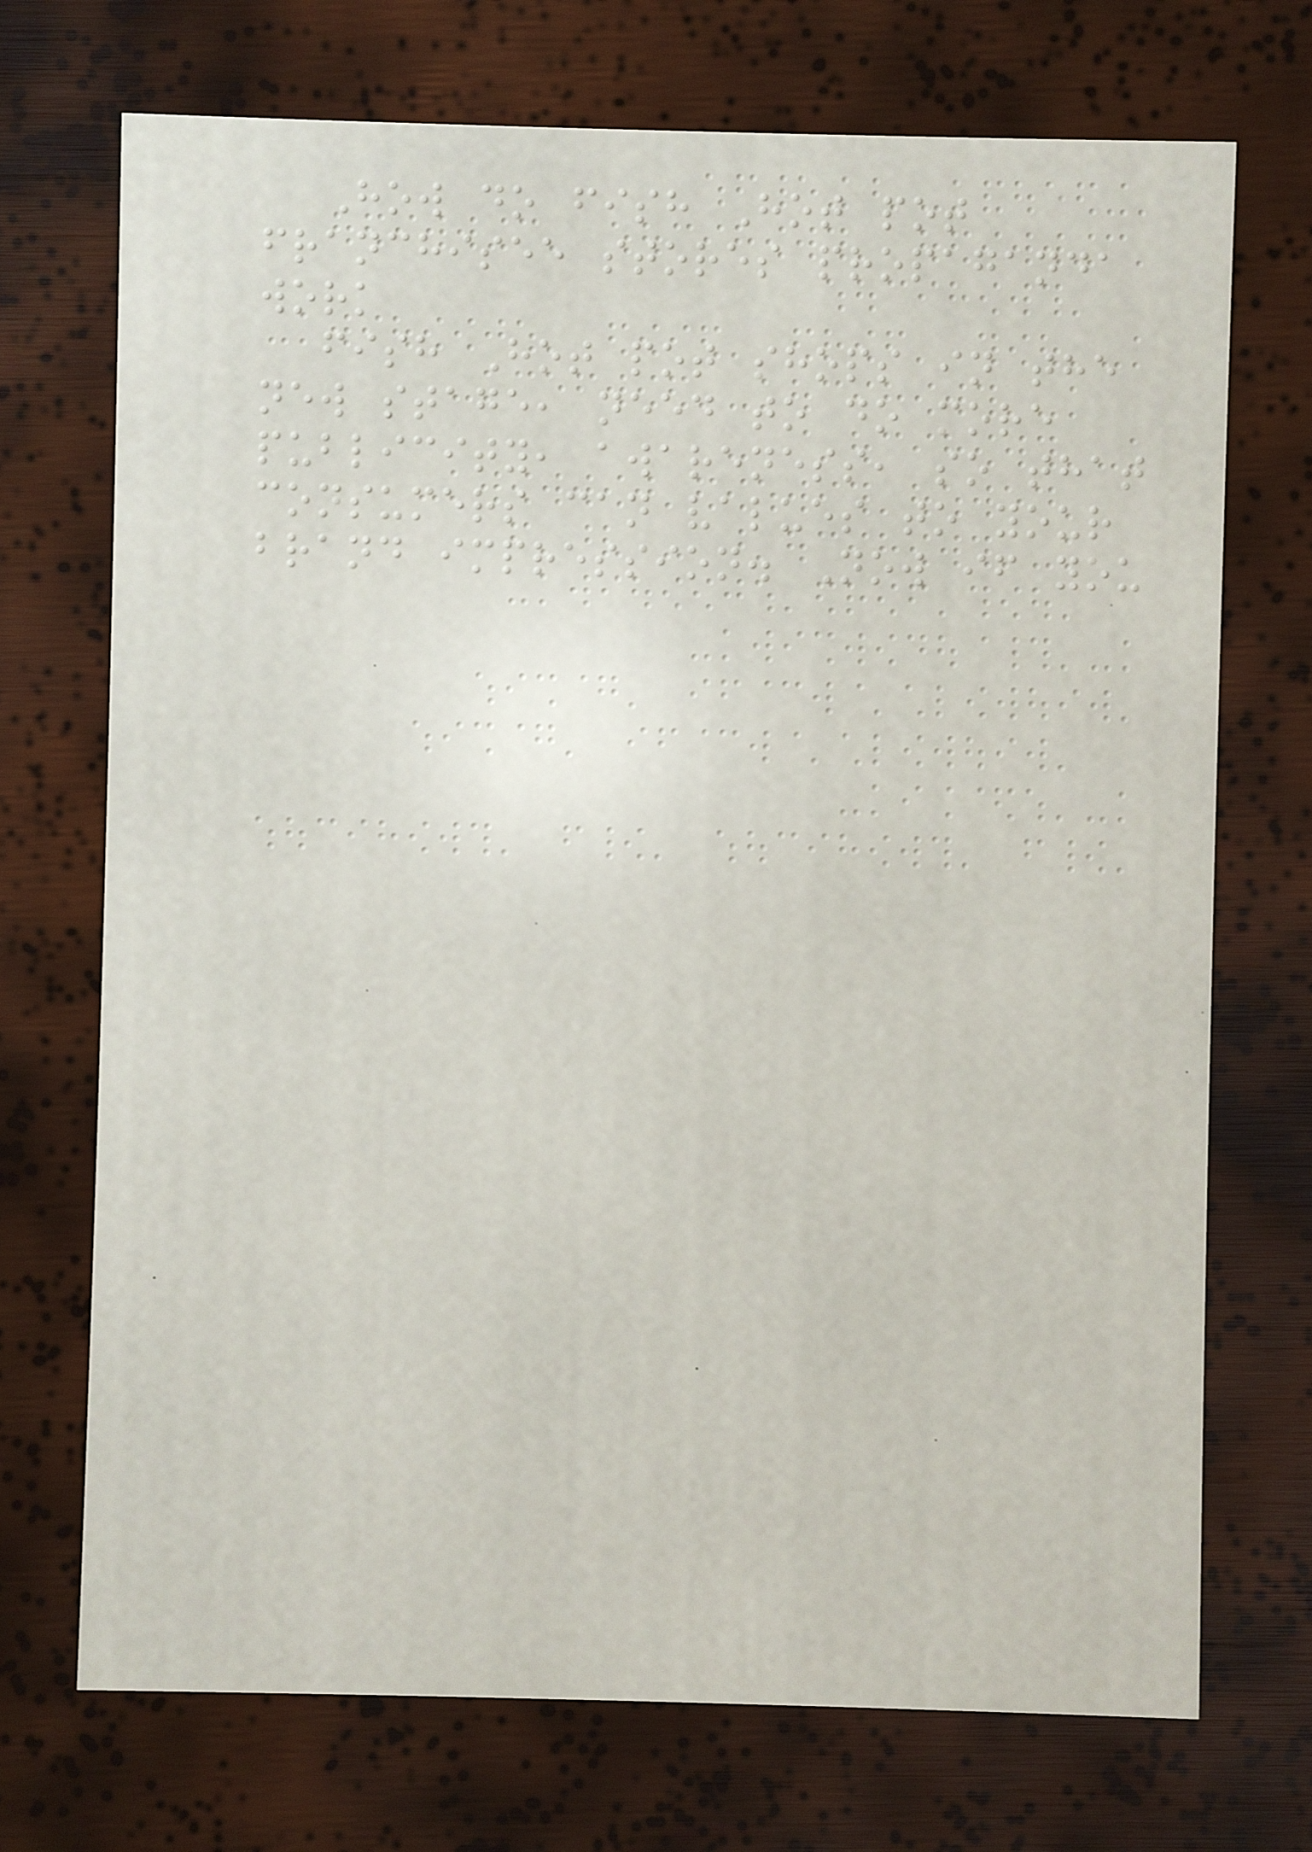How do fish Hot pot
franchisee stores propaganda
work
fish Hot pot shops in the
new stage, need to do more
publicity, awareness, so that
consumers can values to your
brand impression. Now if you
